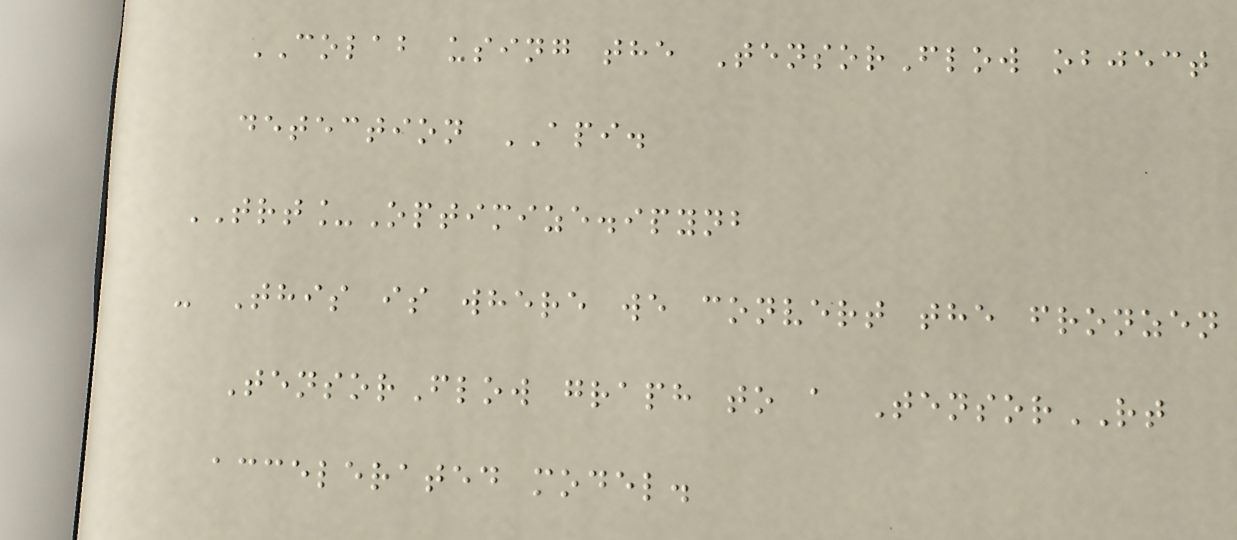COLAB using the TensorFlow object
detection API.
TRT_Optimize.ipynb
- This is where we convert the fronzen
TensorFlow graph to a TensorRT
accelerated model.
